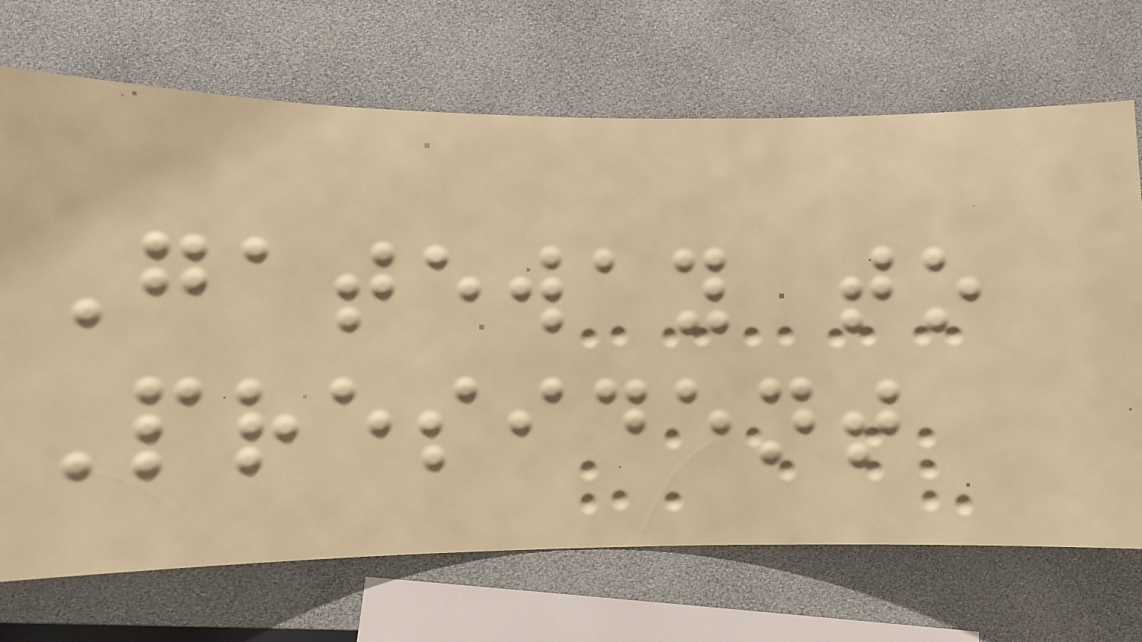Gateway to
President
